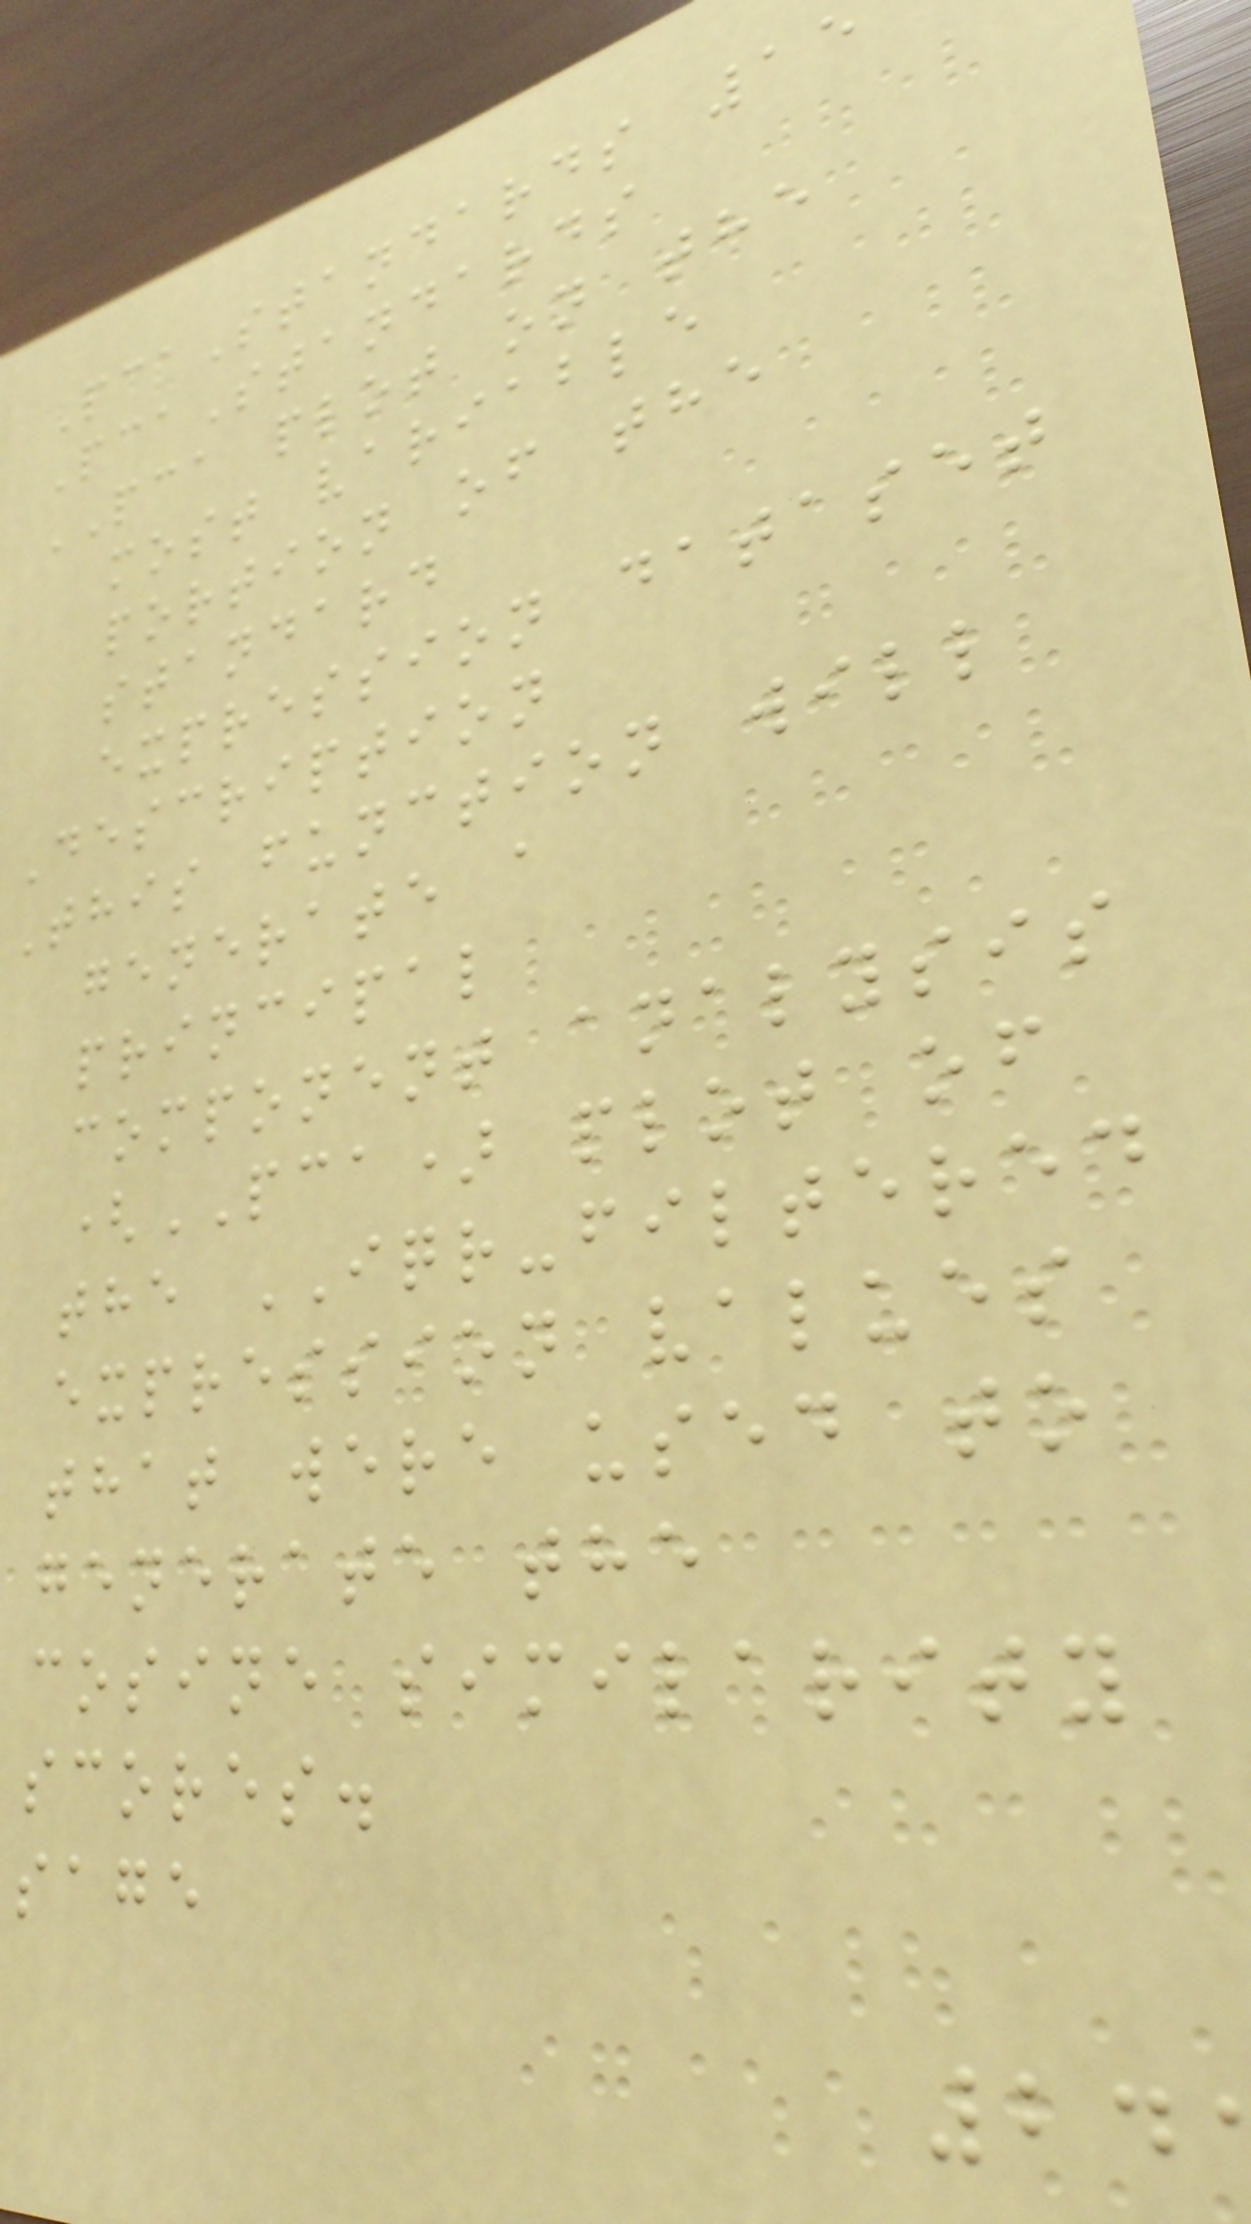PcaStandards 15
PcaStandards
PCA plot on the
most variable
portion of the
standard
expression dataset
Description
This function will
generate a
principal
component analysis
(PCA) plot of
the IQR-filtered
expression values
that were used to
generate the
cosine similarity
scores.
sage
